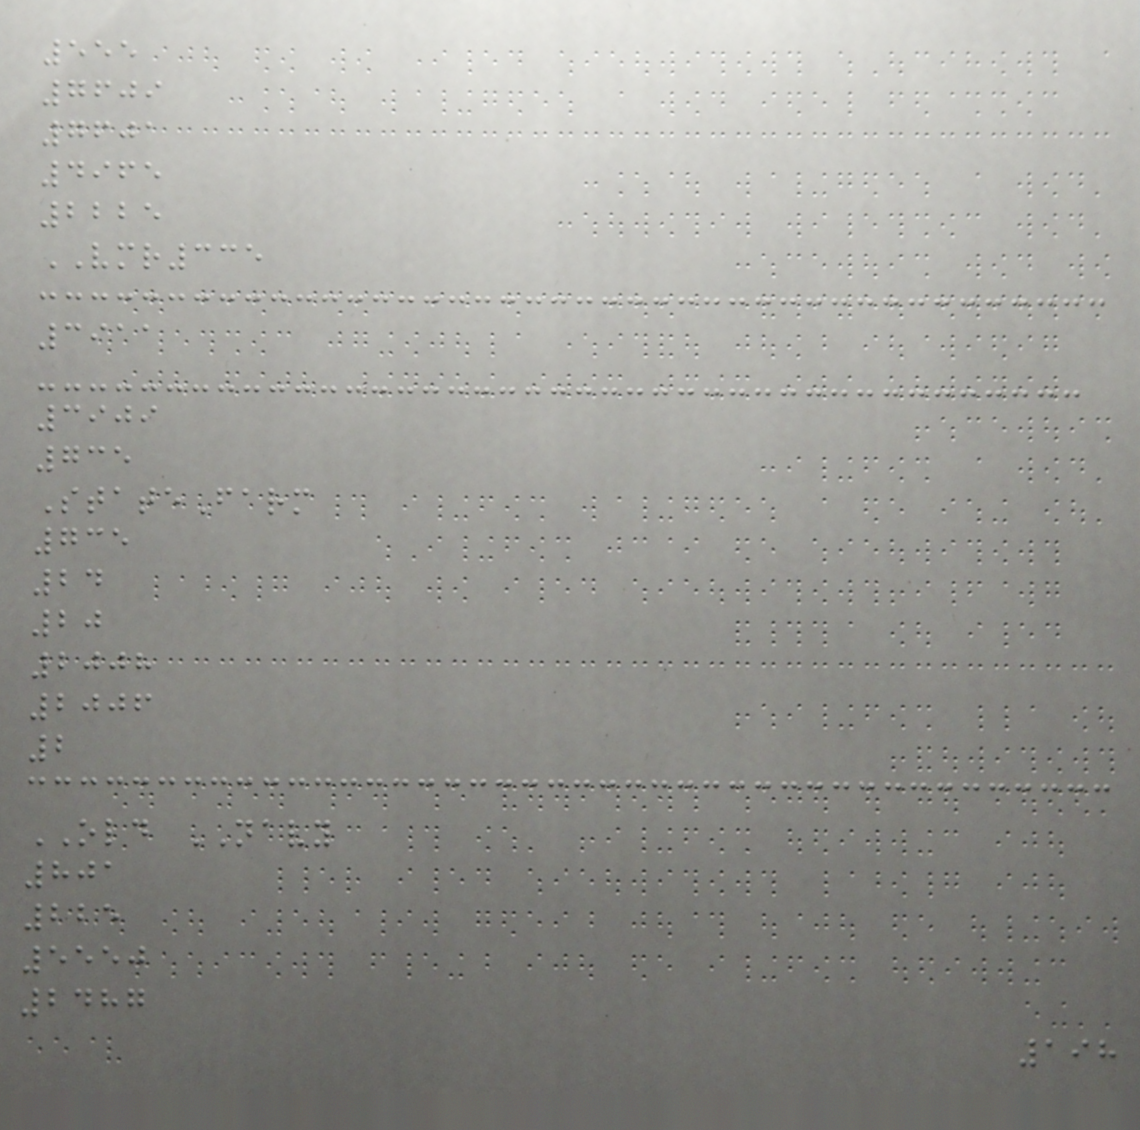555
7609
7601
4965
2225
VMR335
3911
3909
735
StateFarm
735
24
20
2008
2006
2
OLD NAVY
801
225
5550
2487
198
